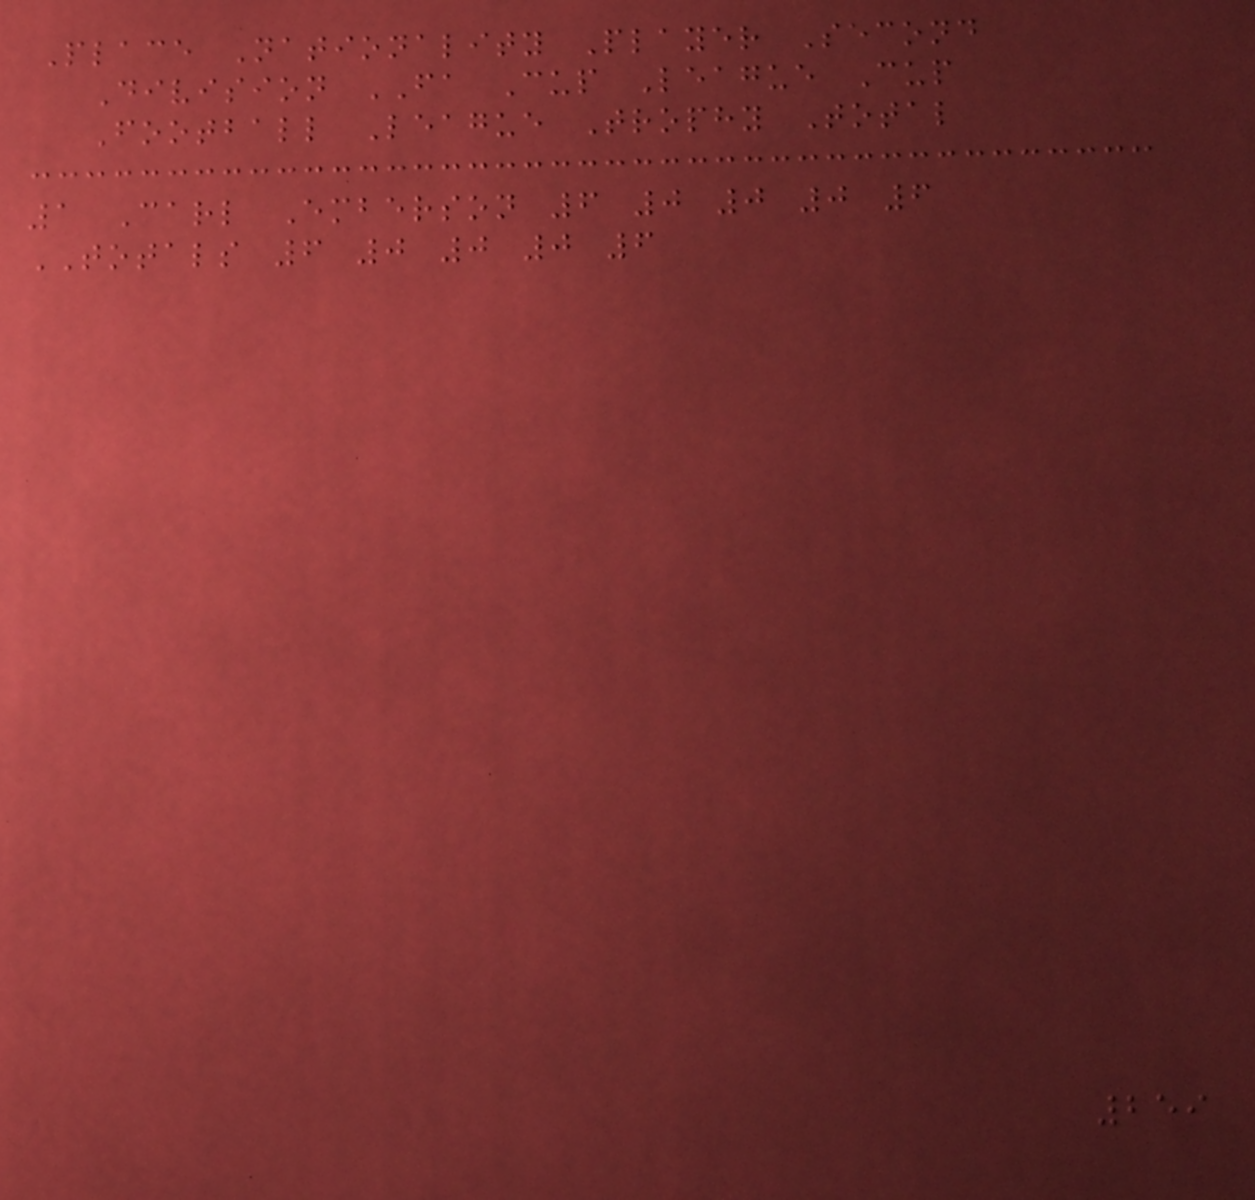Place Nationality Player Second
Division FA Cup League Cup
Football League Trophy Total
1 Carl Emberson 6 0 0 0 6
TOTALS 6 0 0 0 6
259
